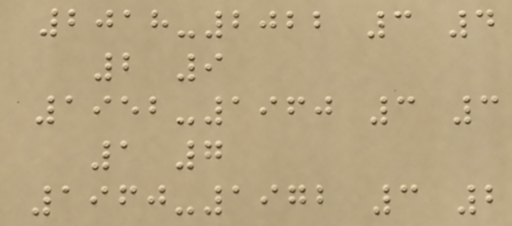2018-2022 3 4
2 9
1952-1960 3 3
1 7
1960-1972 3 2
